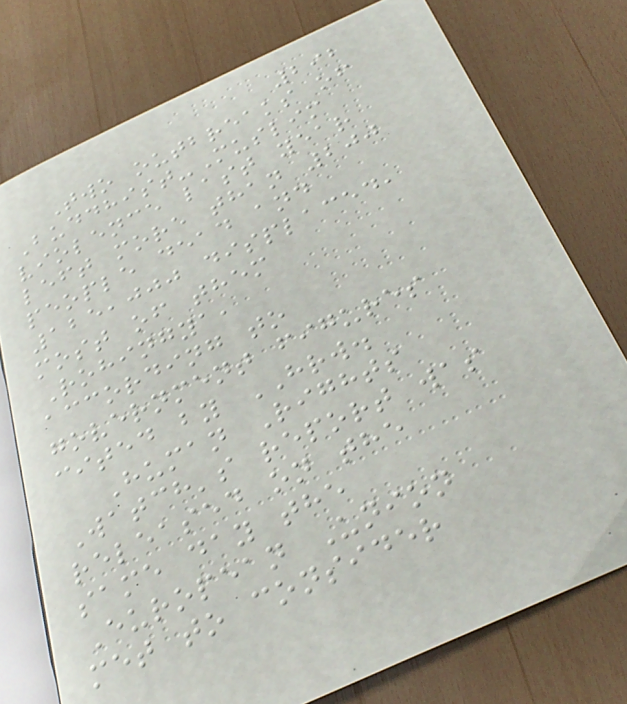292
Two outbreaks of
Buddhist-Muslim
violence last year
left more than 200
people dead and
125,000 displaced,
most of them
Rohingya,
according to
government figures
cited by HRW.
Human Rights
Watch's report was
released on the
same day the
European Union
met to consider
